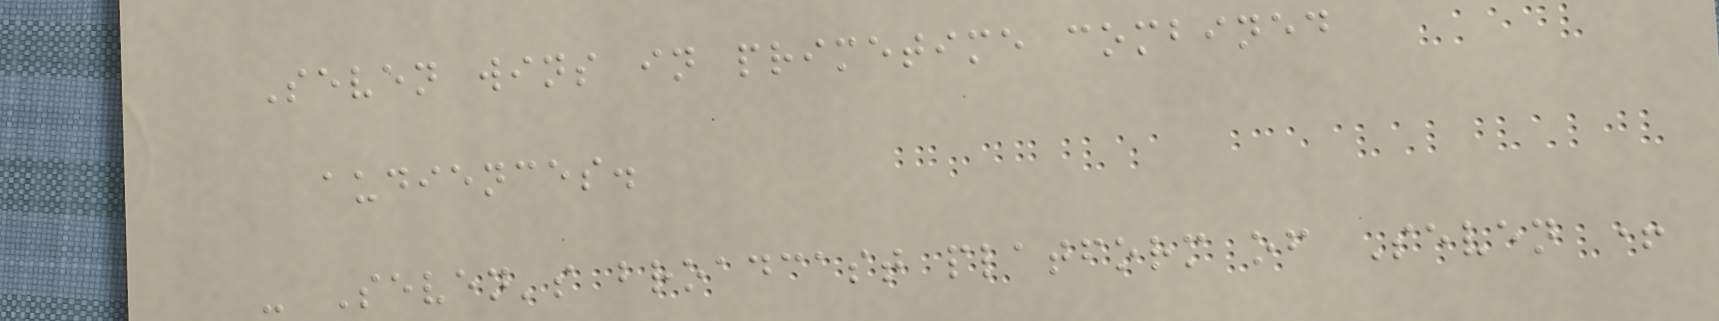Seven wins in primetime combined
audiences.
- Seven's broadcast platform of Seven +
